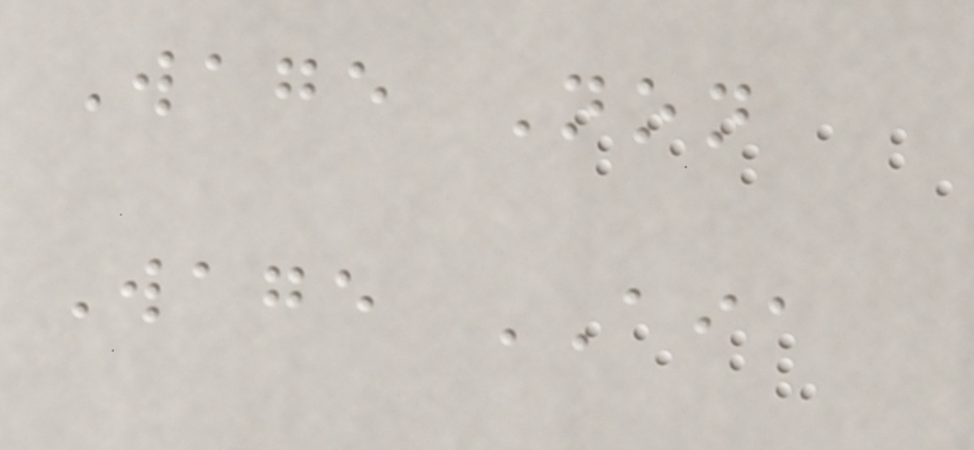Wage Non
Wage AIA
